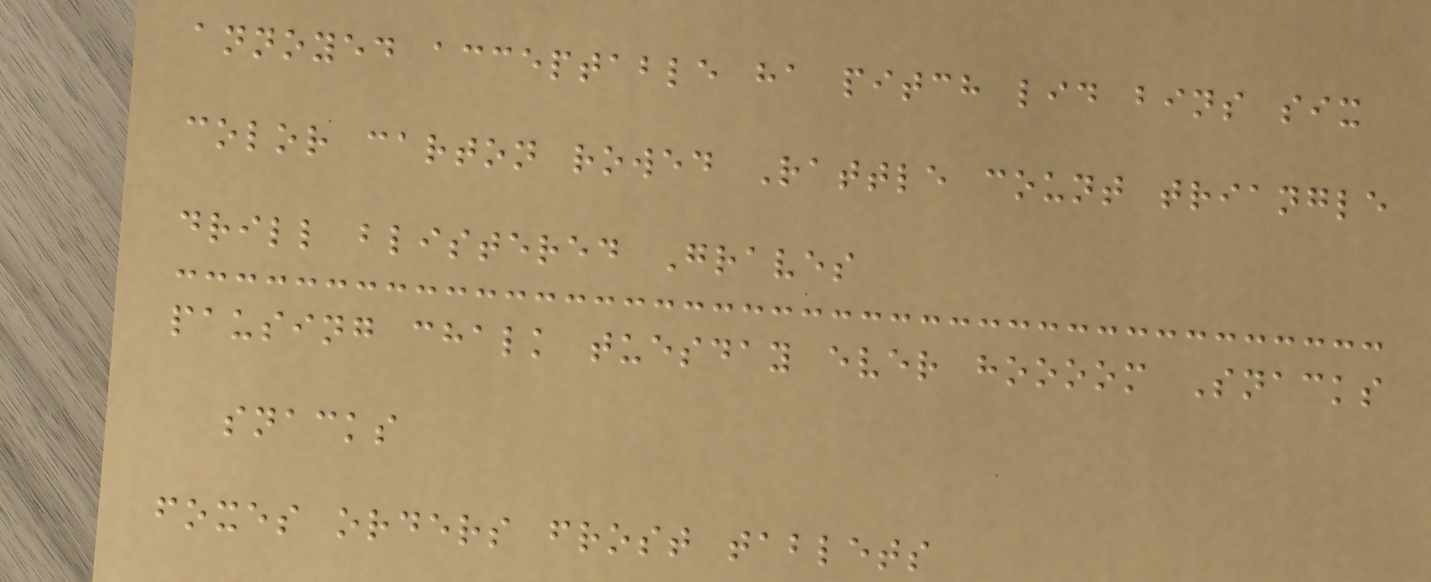annoyed acceptable ha pitch lid bins six
color carton rowed Rattle count triangle
drill blistered Graves
pausing chalk tuesday ever hoooom Snacks
snacks
foxes orders frost tablets
